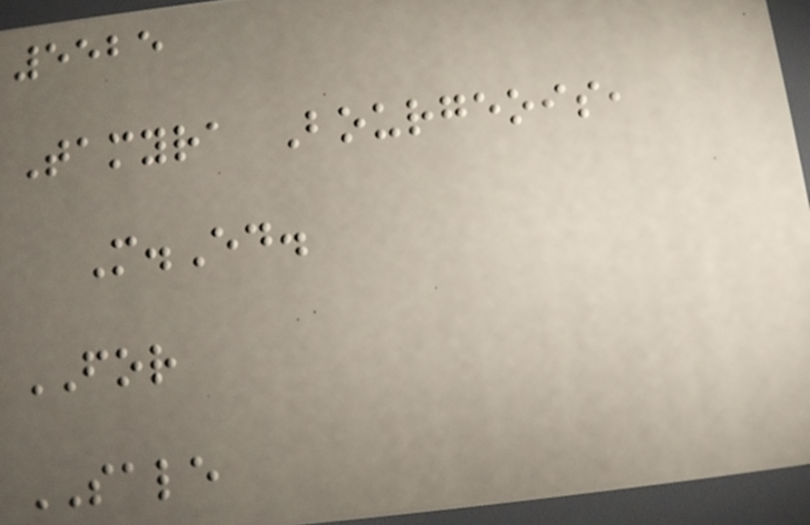5525
Tamyra Bourgeois,
M.Ed.
FOR
SALE
